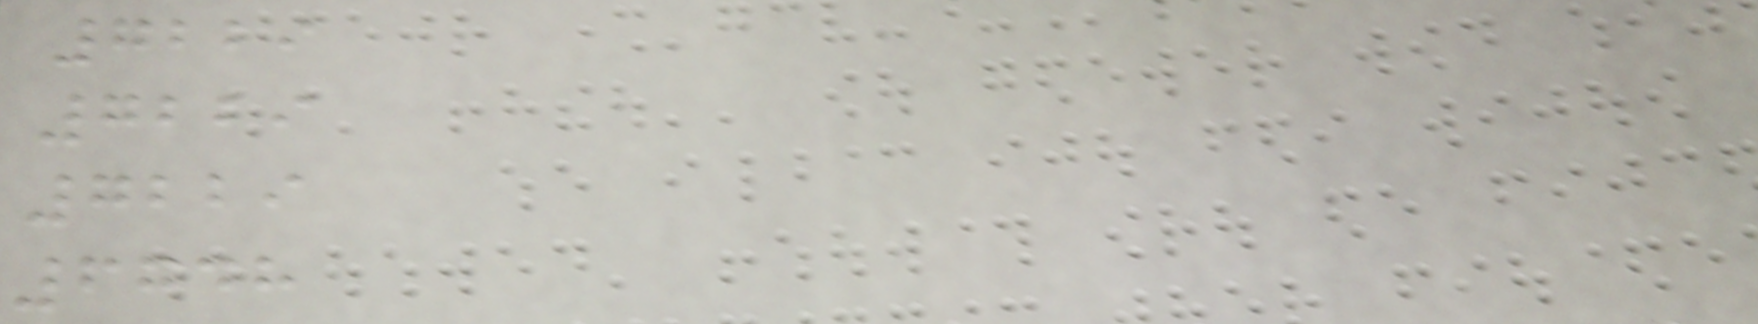7229
7229
7229
6748
